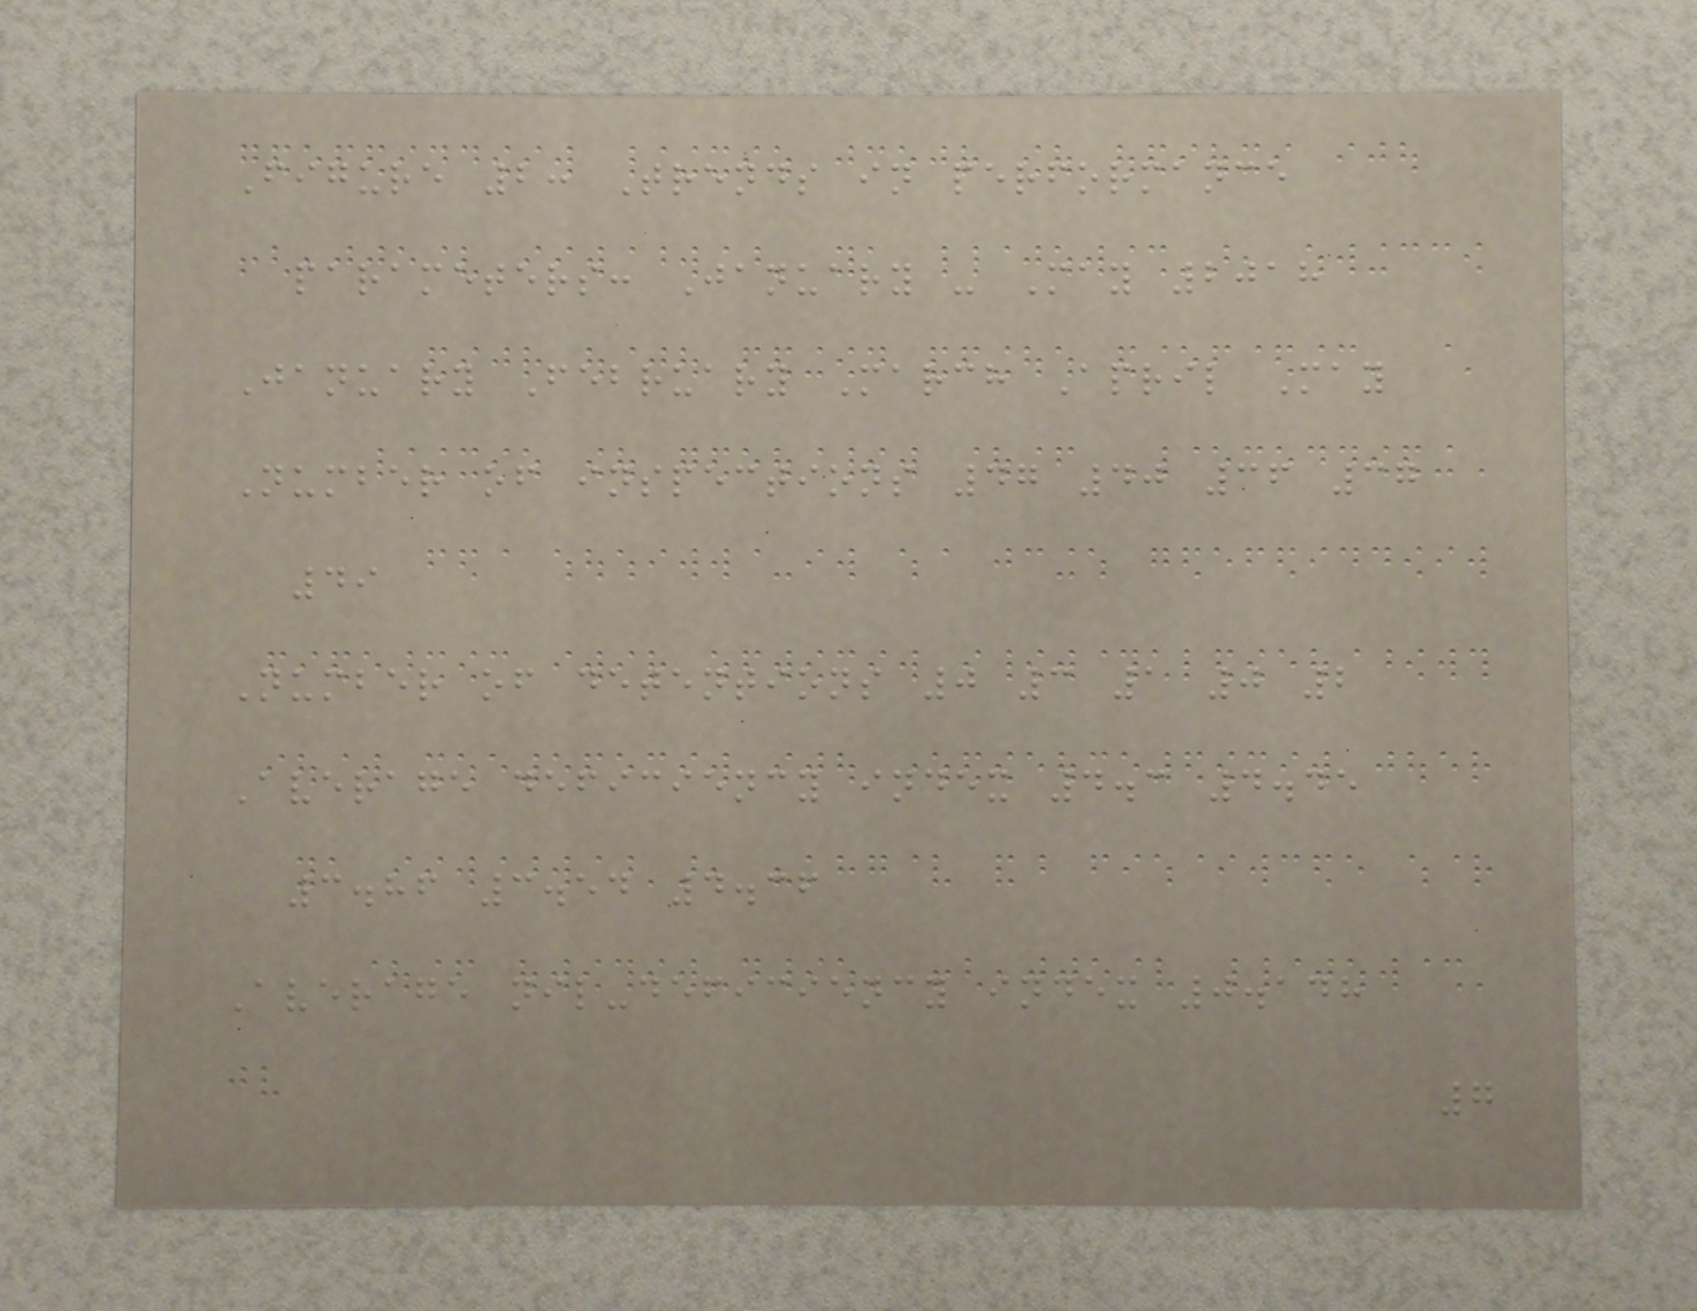Figure 2: Trends in performance
parameters: January - May 2018
January February March April May
Number of inspections 47 40 36 37
49
Number of detentions 0 3 1 0 2
Average deficiency index 4.3 4.45
3.86 3.54 4.36
Average nil-deficiency index 0.148
7
